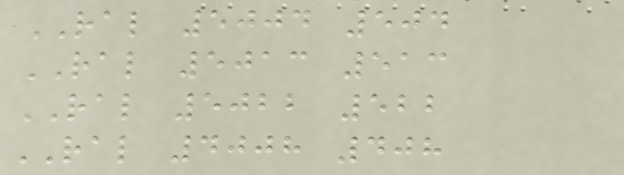RAL 5004 504
RAL 5013 513
RAL 5022 522
RAL 4008 408
